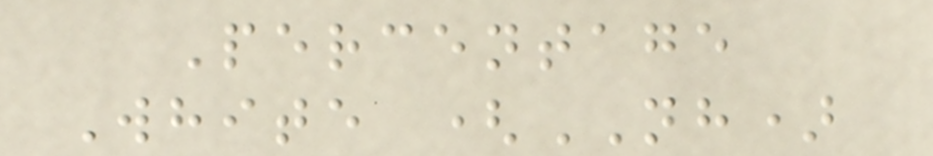Percentage
White (NH)
